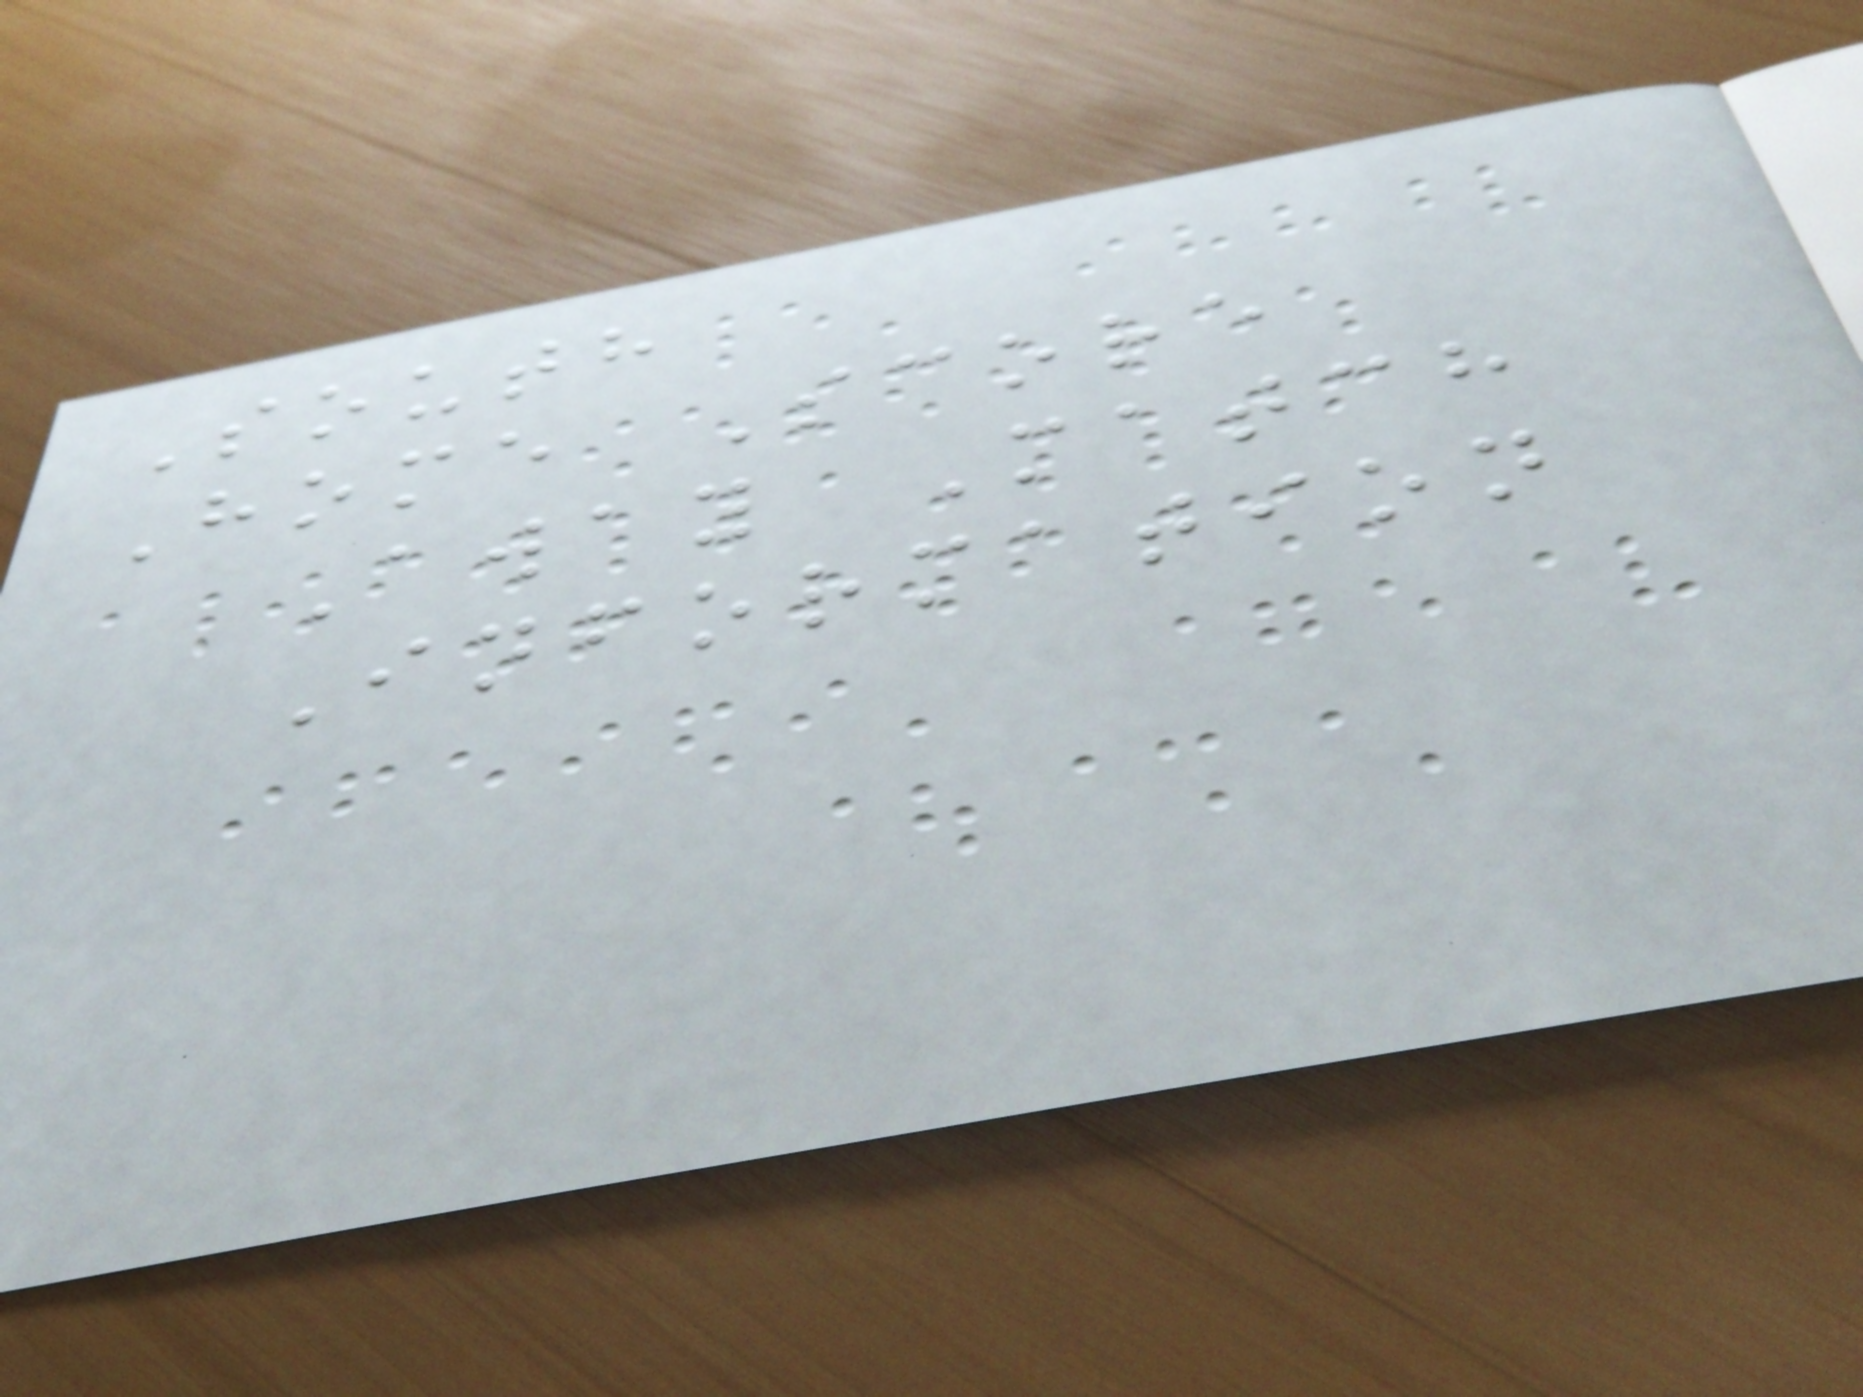South
Home Score
Away Match
Information
